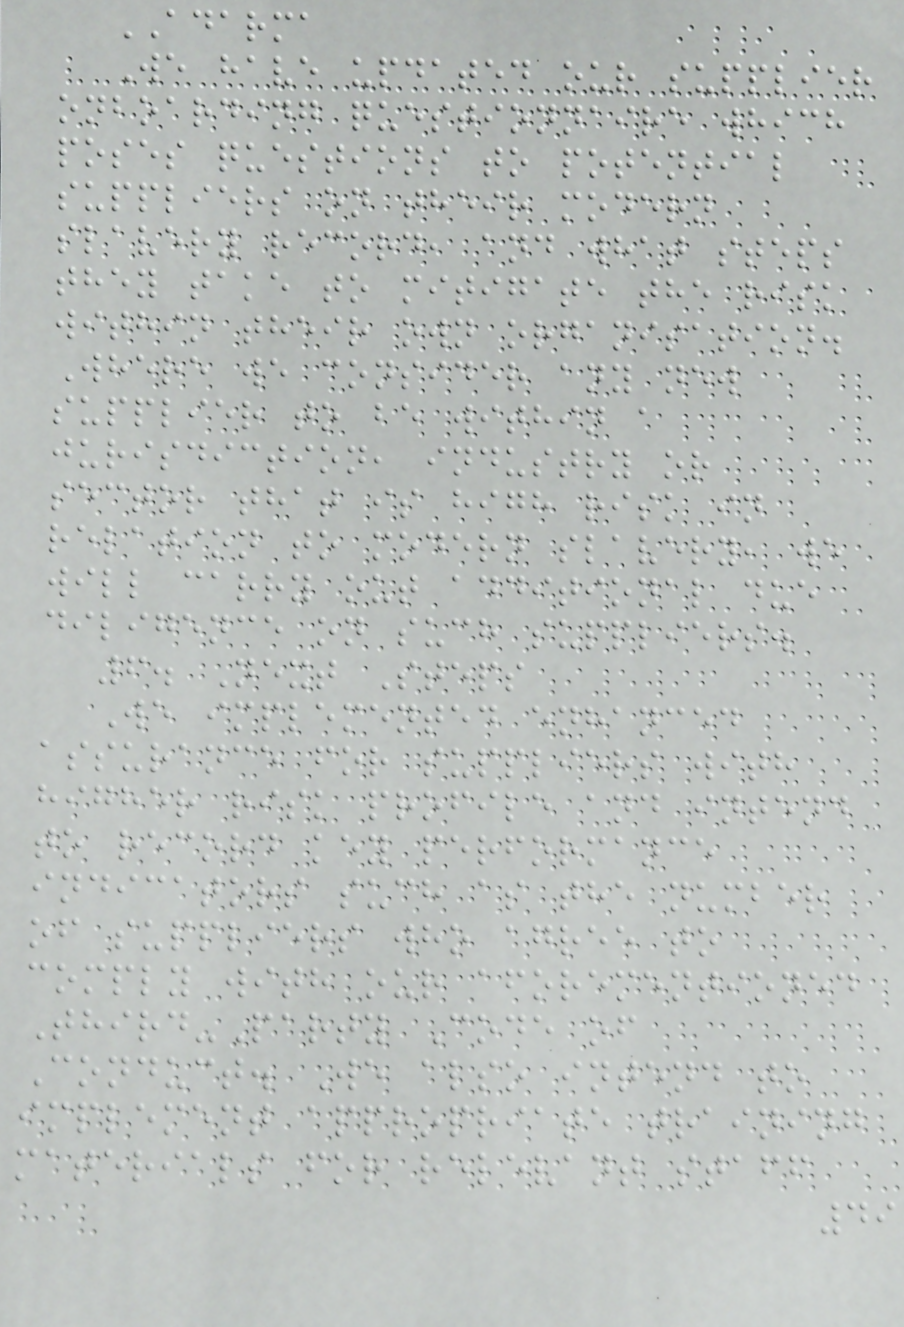ADARMA
We have updated our supplier
onboarding questionnaire which
poses questions to potential
suppliers on their modern
slavery record, and what steps
they take to mitigate the risk
within their own organisation.
Where we consider any new
supplier to be within a
jurisdiction, industry or
sector that is high risk in
relation to modern slavery, we
will carry out additional due
diligence on such suppliers.
6. Next Steps
We implemented enhanced
assurance for suppliers with
higher risk profile and intend
to record key performance
indicators such as the number
of suppliers who agree to
comply with our aforementioned
Third-Party Code of
Conduct. We also intend to
implement appropriate training
materials for relevant staff
49
